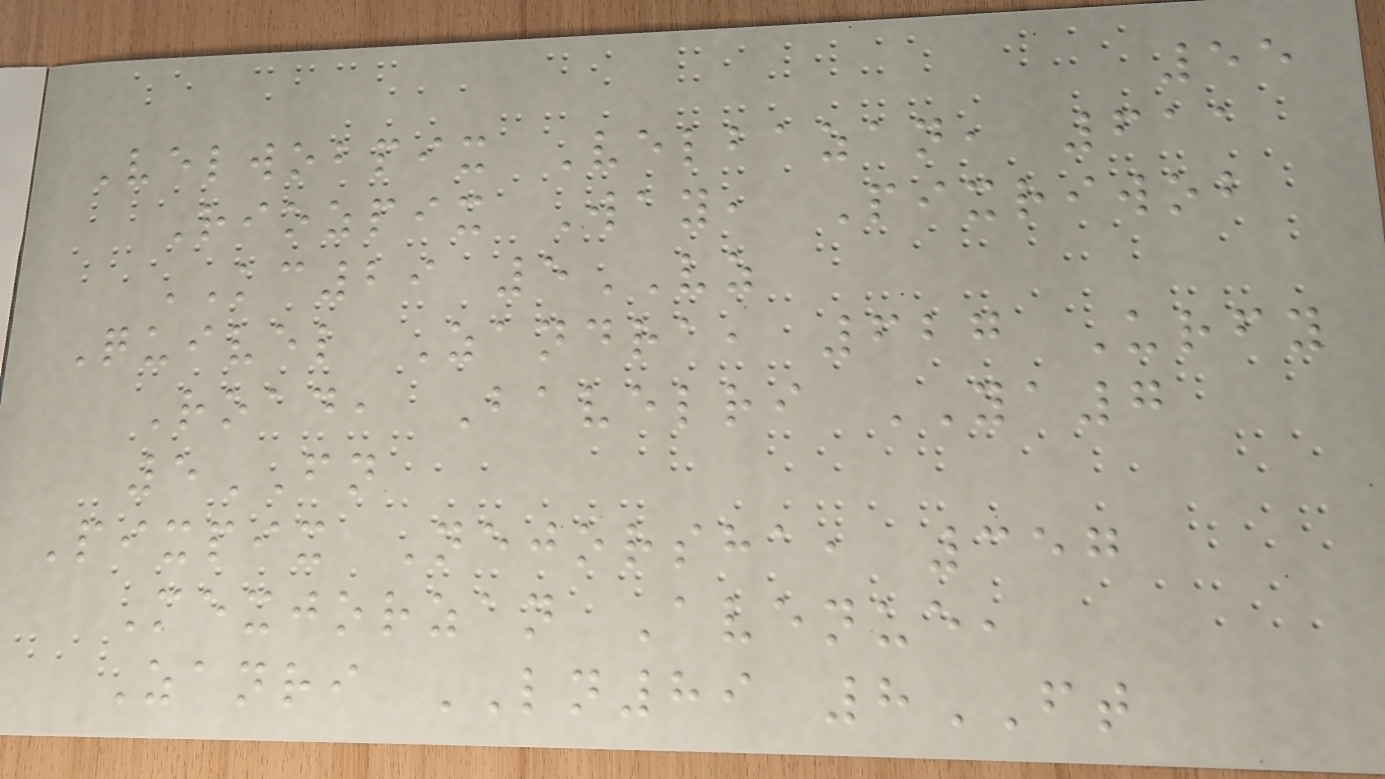55
Velwobpix Velbazan, 611
Riozpix Way, Pixriwob
KC29 5VZ
Quivel Zandra, 627 Urfy
Road, Bavelri YA7
5FN
Pixpix Nejorsha, 357
Mexjorzan Avenue,
Zanri LN89 8FT
